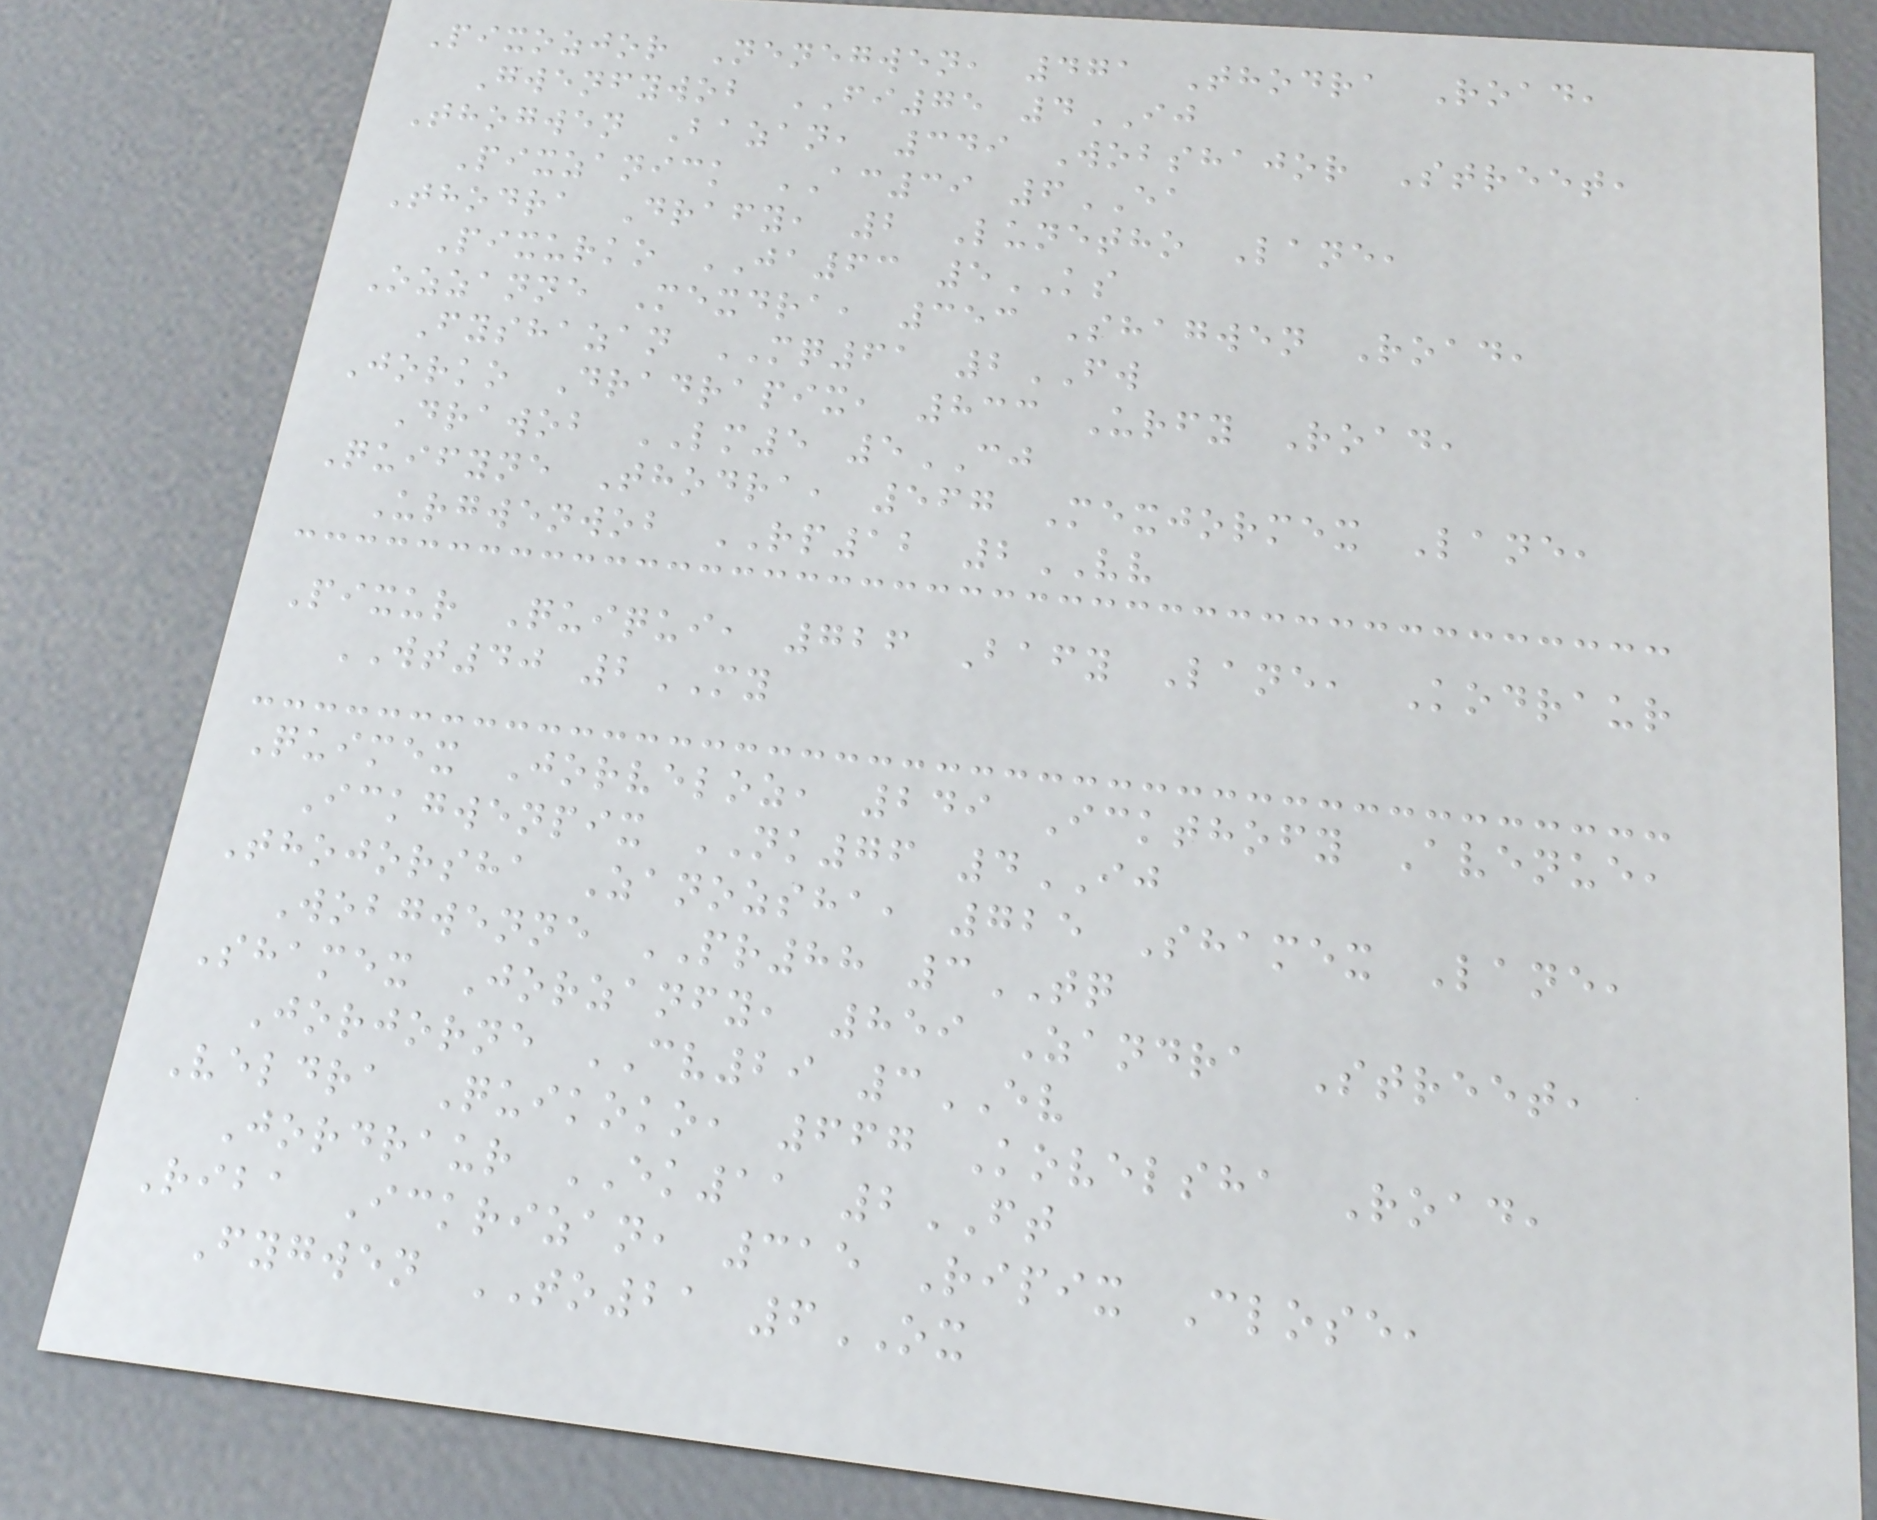Pixozjor Nenegwen, 471 Thodra Road,
Gwenfywob FI75 4IJ
Thogwen Bazan, 349 Wobshajor Street,
Pixzanick AC39 6EA
Thodra Drafy, 2 Lunetho Lane,
Pixurko JA63 5KS
Ozzanne Mexdra, 353 Shagwen Road,
Fyshazan MQ61 2FW
Jorko Dradrapix, 833 Urfy Road,
Drawob LM5 5CJ
Quifyne Thodra, 567 Mexjormex Lane,
Urgwenwob RP12 2VV
Pixur Quiqui, 726 Bafy Lane, Kodraur
WT40 2MY
Quimex Jorveloz, 249 Ickthofy Avenue,
Ickgwenpix NK76 4IJ
Thojorsha Zanozsha, 725 Shamex Lane,
Wobgwenne PR88 3TQ
Shamex Jorzanfy, 859 Zandra Street,
Jorjorne CV29 3EV
Veldra Quikoko, 667 Kovelsha Road,
Jordraur EK11 2FT
Riba Ickrizan, 315 Ripix Close,
Fygwen TO21 6OX
